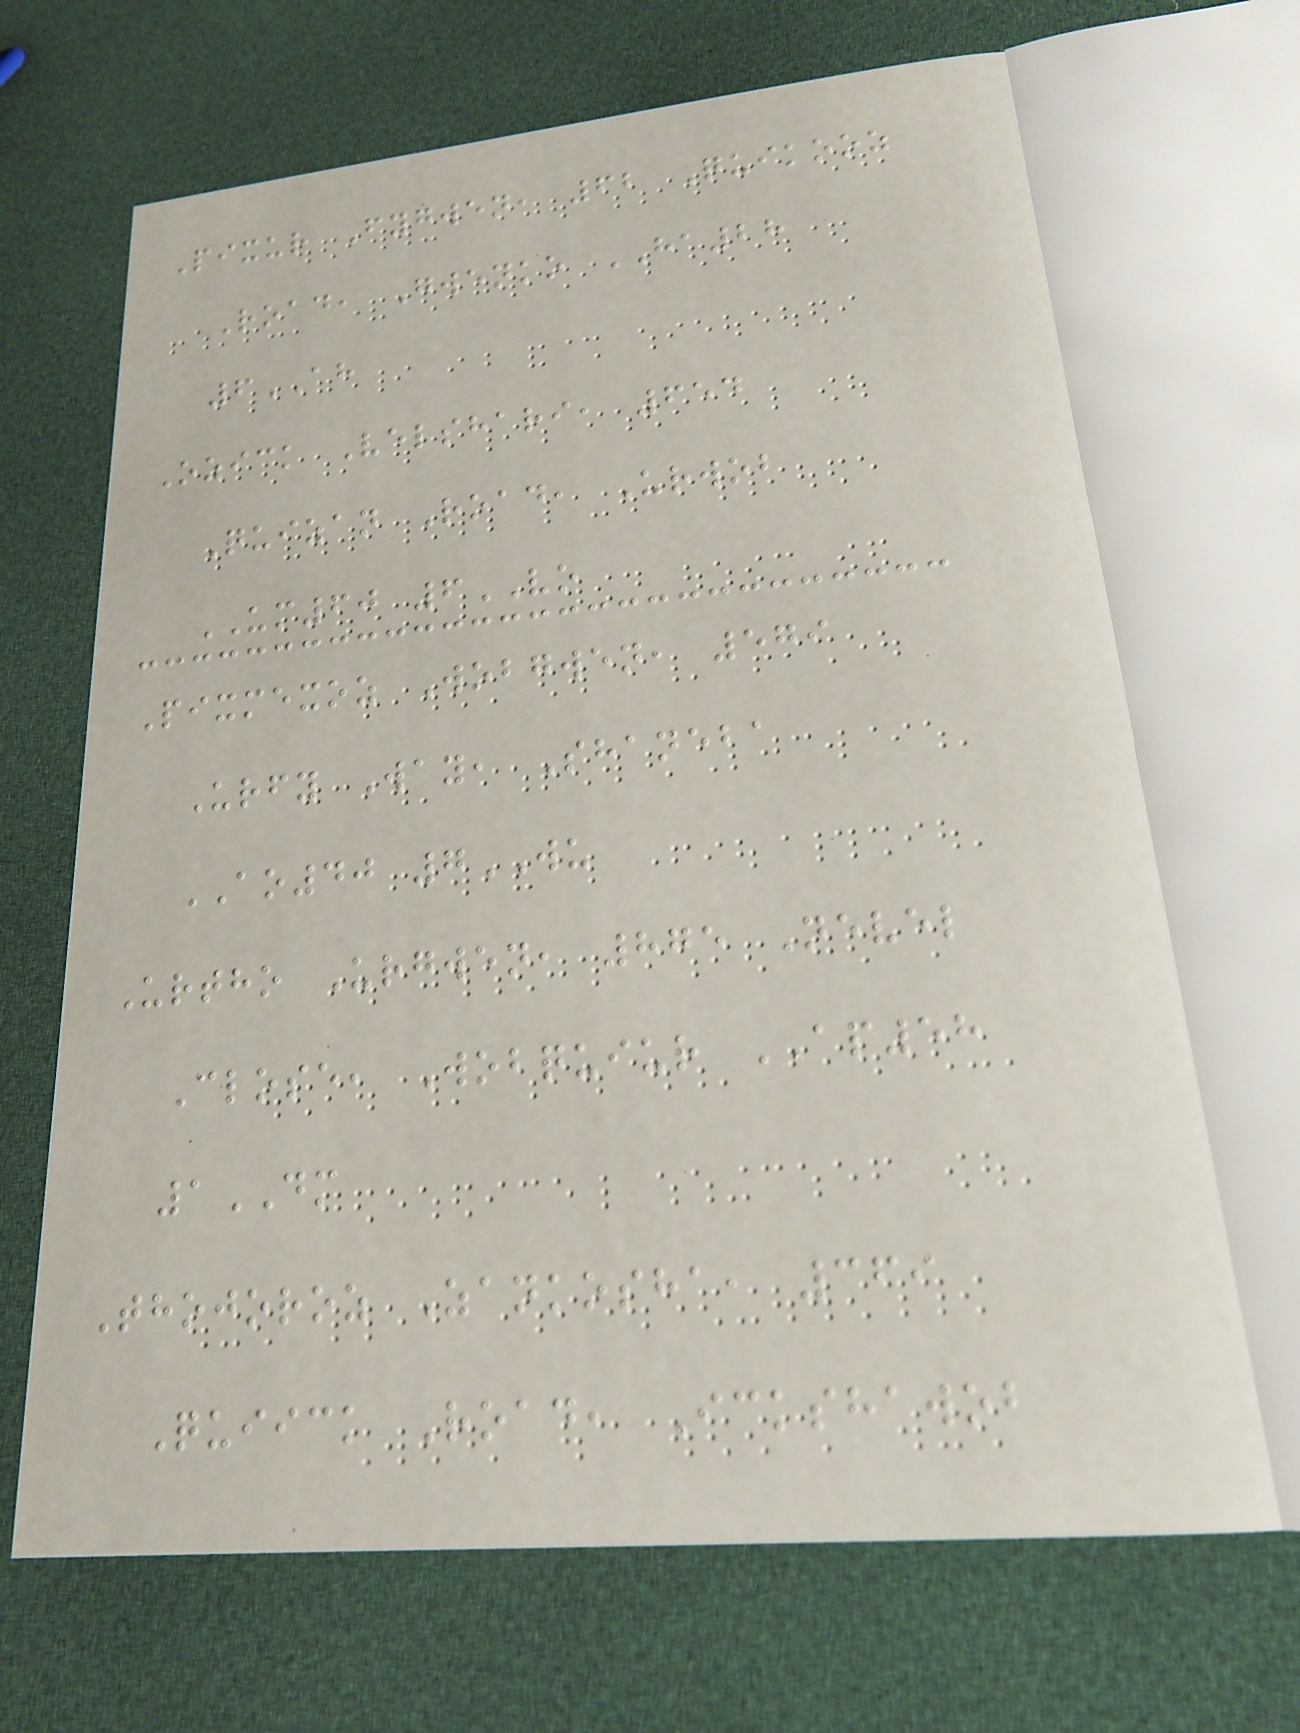Pixur Fygwen, 62 Quikooz
Road, Gwenko HA28
6AH
Ozick Velshari, 654
Quizan Road, Urwob
UM60 6VO
Pixmexoz Wobgwen, 579
Urfy Way, Shaneba
AO40 7WU
Urtho Urgwen, 875 Nevel
Close, Wobquiur AP58
1DM
Thojoroz Zankosha, 369
Quiick Road, Ickshawob
